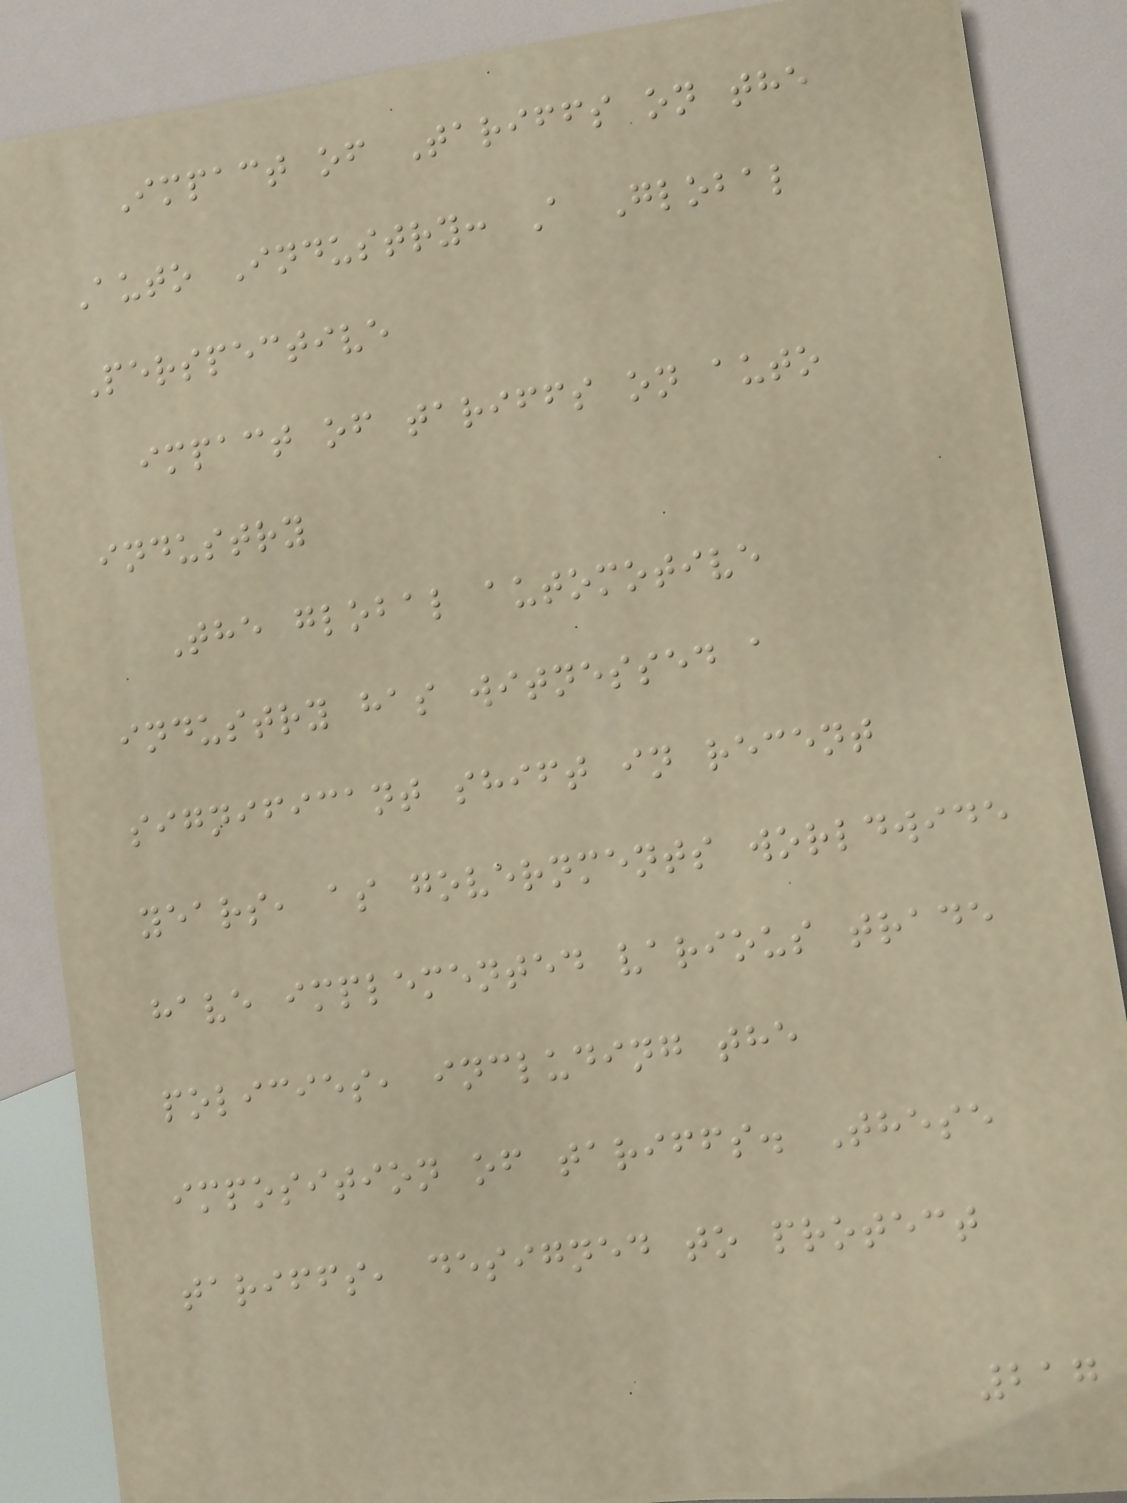Impact of Tariffs on the
Auto Industry: A Global
Perspective
impact of tariffs on auto
industry
The global automotive
industry has witnessed a
significant shift in recent
years, as governments worldwide
have implemented various trade
policies, including the
imposition of tariffs. These
tariffs, designed to protect
217
